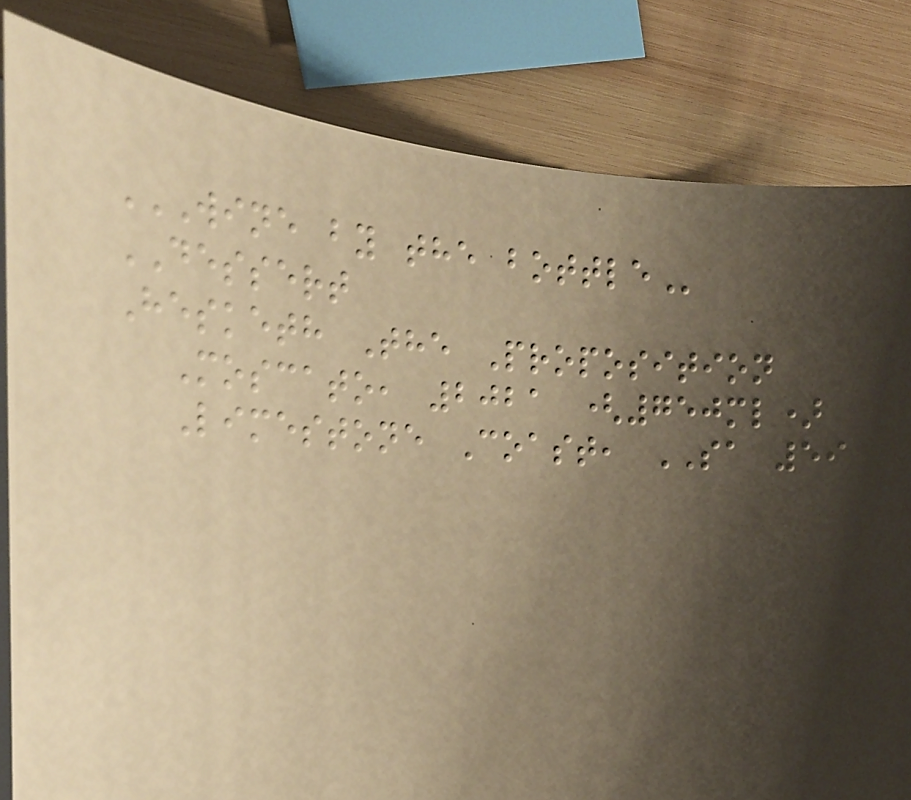WINE BY THE BOTTLE
DESSERT
Hesketh The Proposition
Moscato, 2021 (750ml)
Limestone Coast, SA 59
